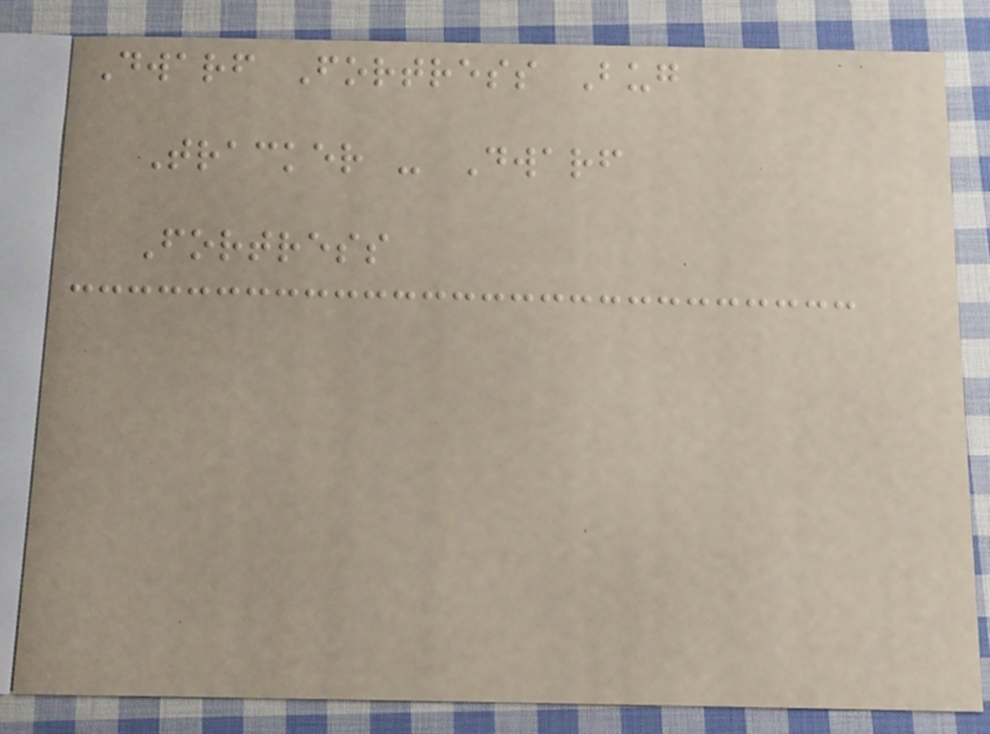Dwarf Fortress Bug
Tracker - Dwarf
Fortress
